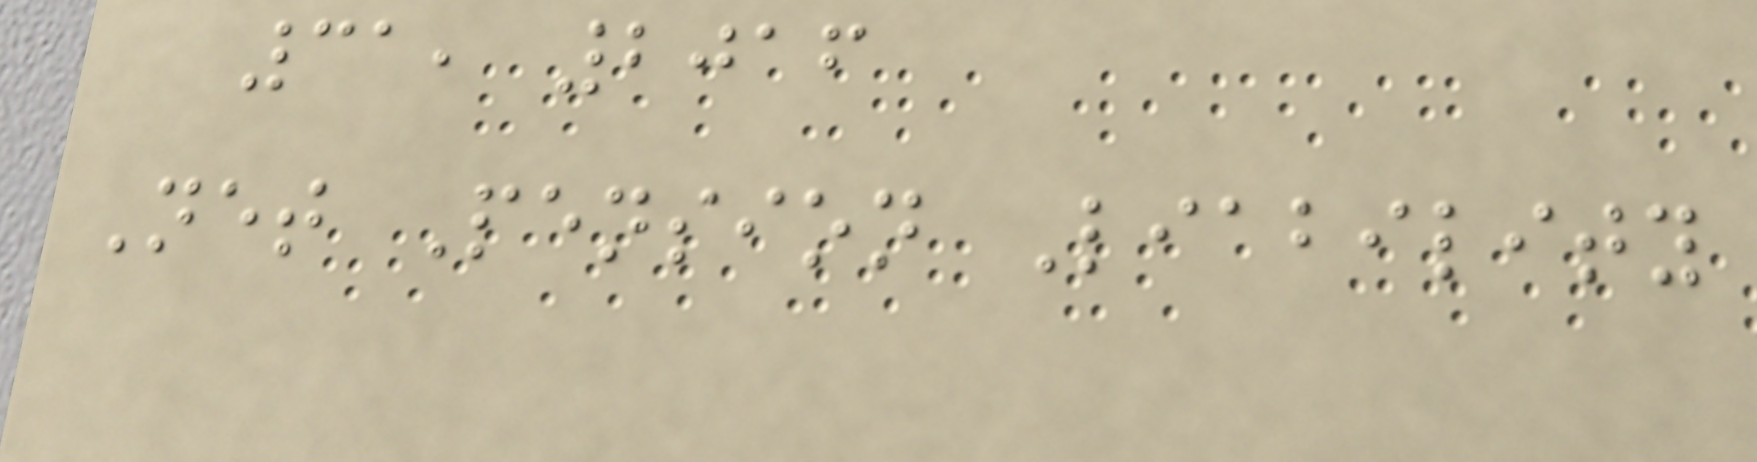31, 2016
Net Pension Liability
